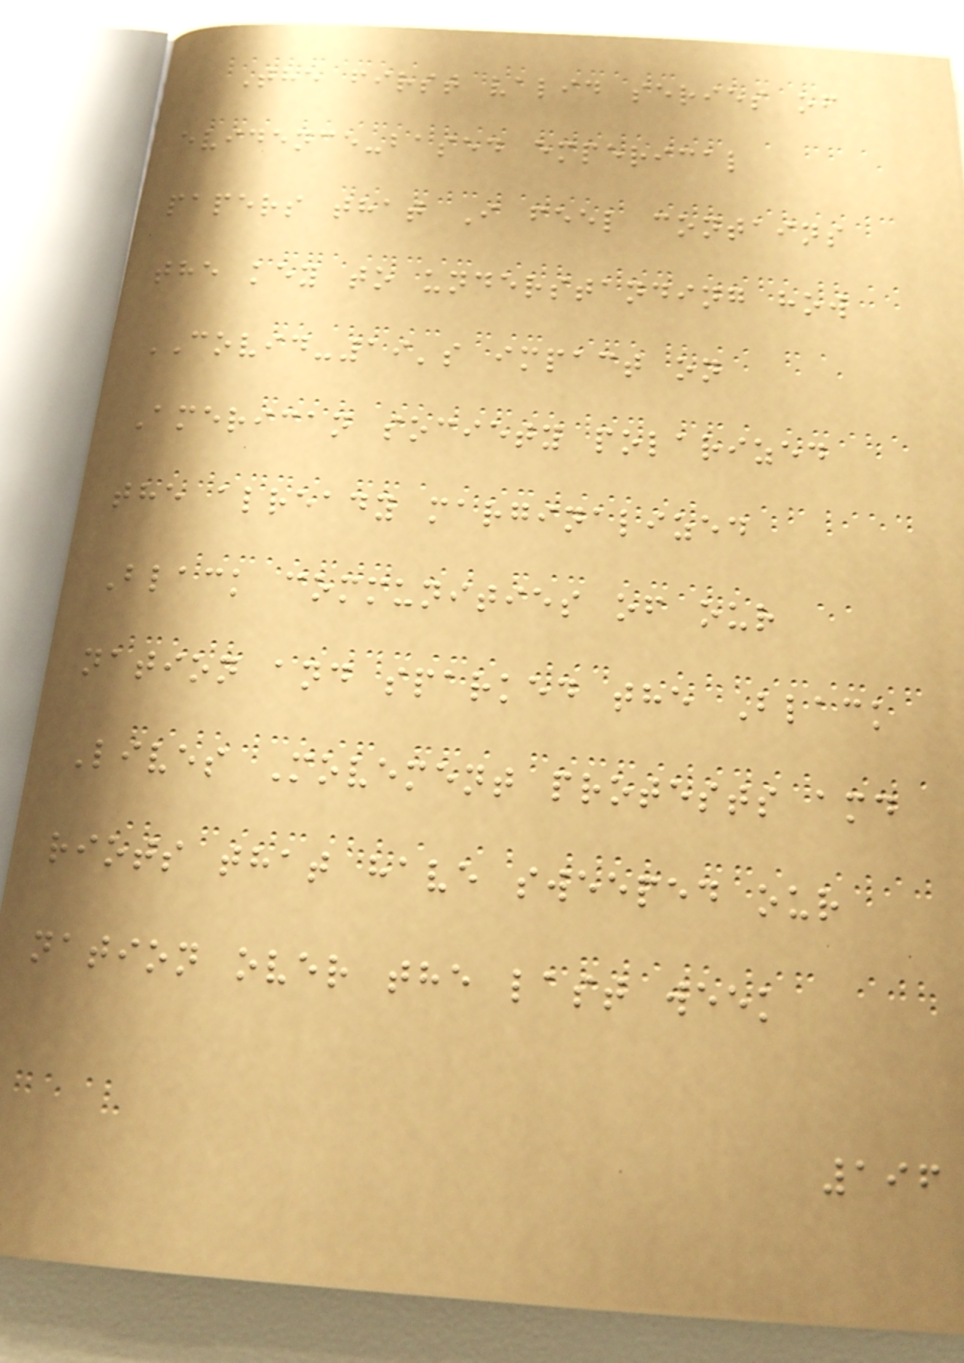The first valid series of
evidence-based emperical
papers that I feel contains
the key to understanding how
COVID-19's impact on
American society polarized
the already marginalized
Black communities of our
nation and sparked the Black
Lives Movement protests amd
riots that have sweeped our
nation over the last week
196
